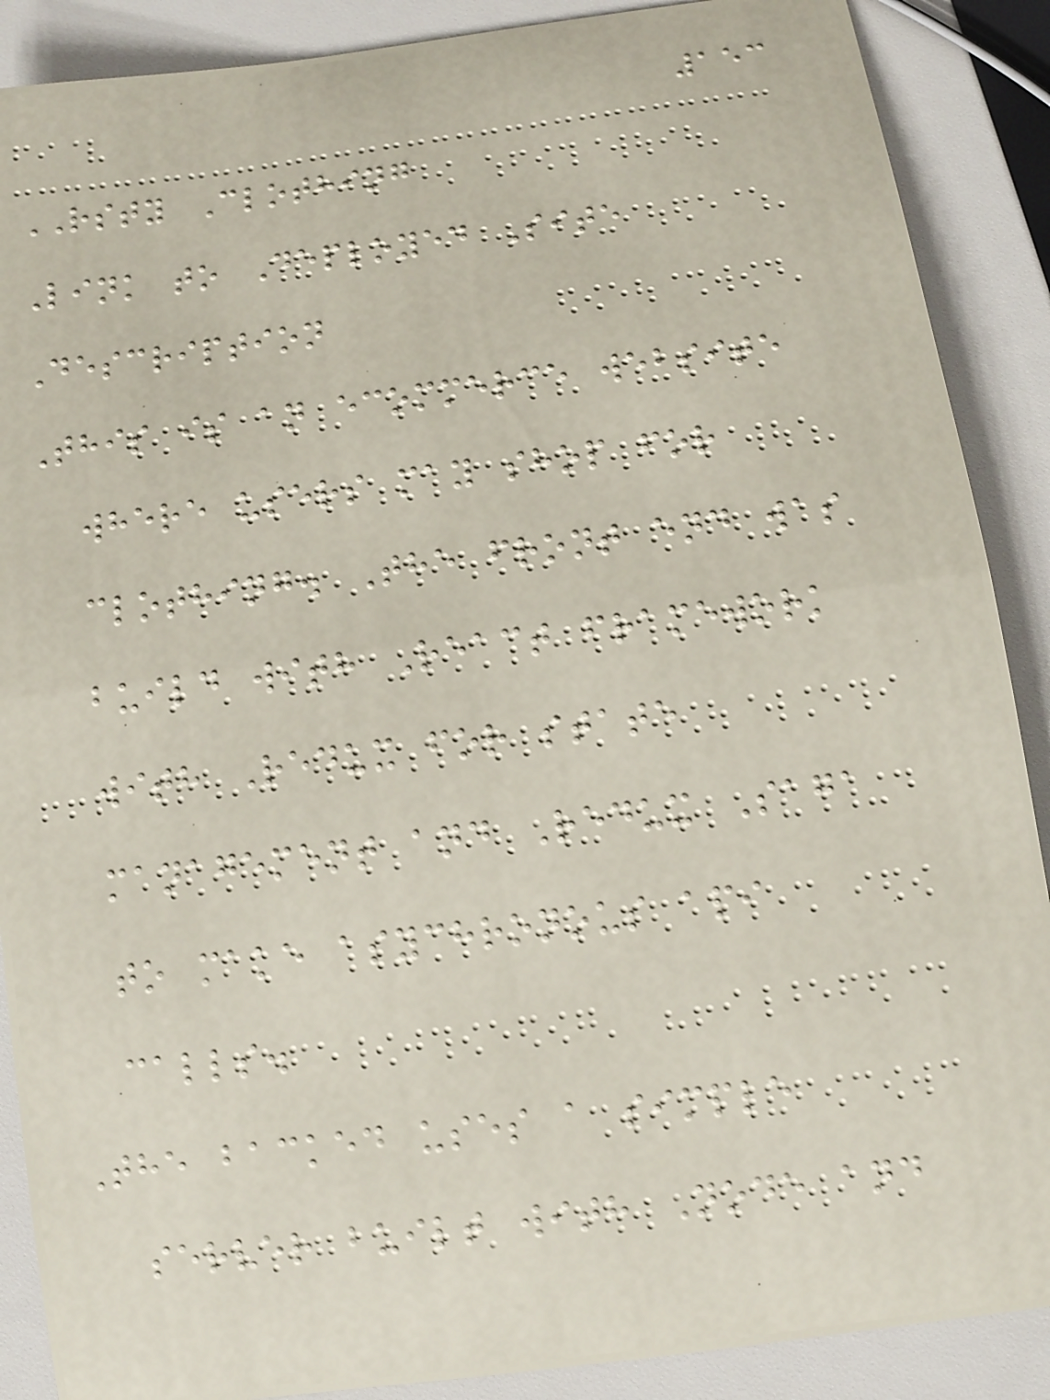153
RSTY Clothing
Link to Deployed Site
Description
This is an ecommerce website
where users may shop for
clothing. The front end was
build with React framework
with Redux for state
management and Redux Saga
to make asychronous api
calls.
The backed uses a simple
server built with Node and
